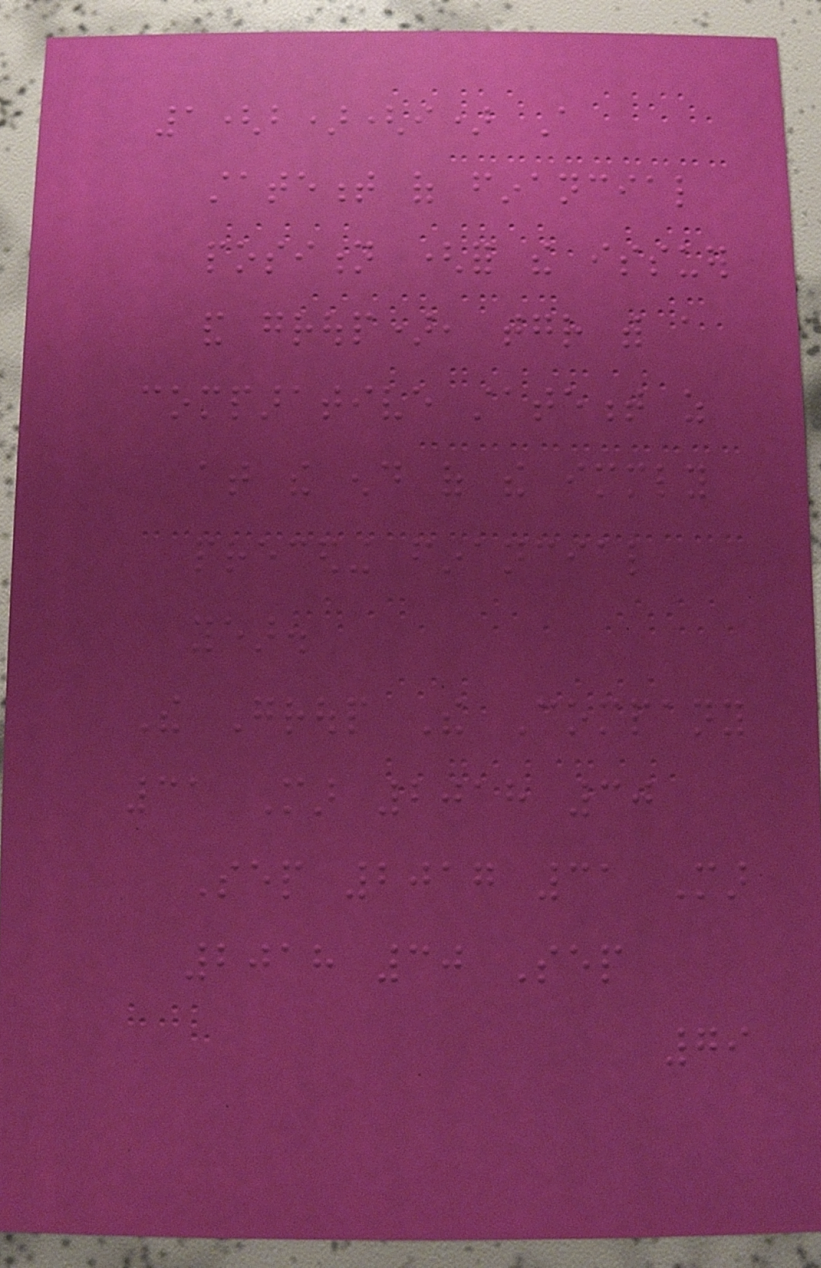1(b)(i) A
statement of financial
position (for the issuer
and group), together with a
comparative statement as
at the end of the immediately
preceding financial
year.
The Group The Company
31 Mar 2018 30
Sep 2017 31 Mar
2018 30 Sep
79
